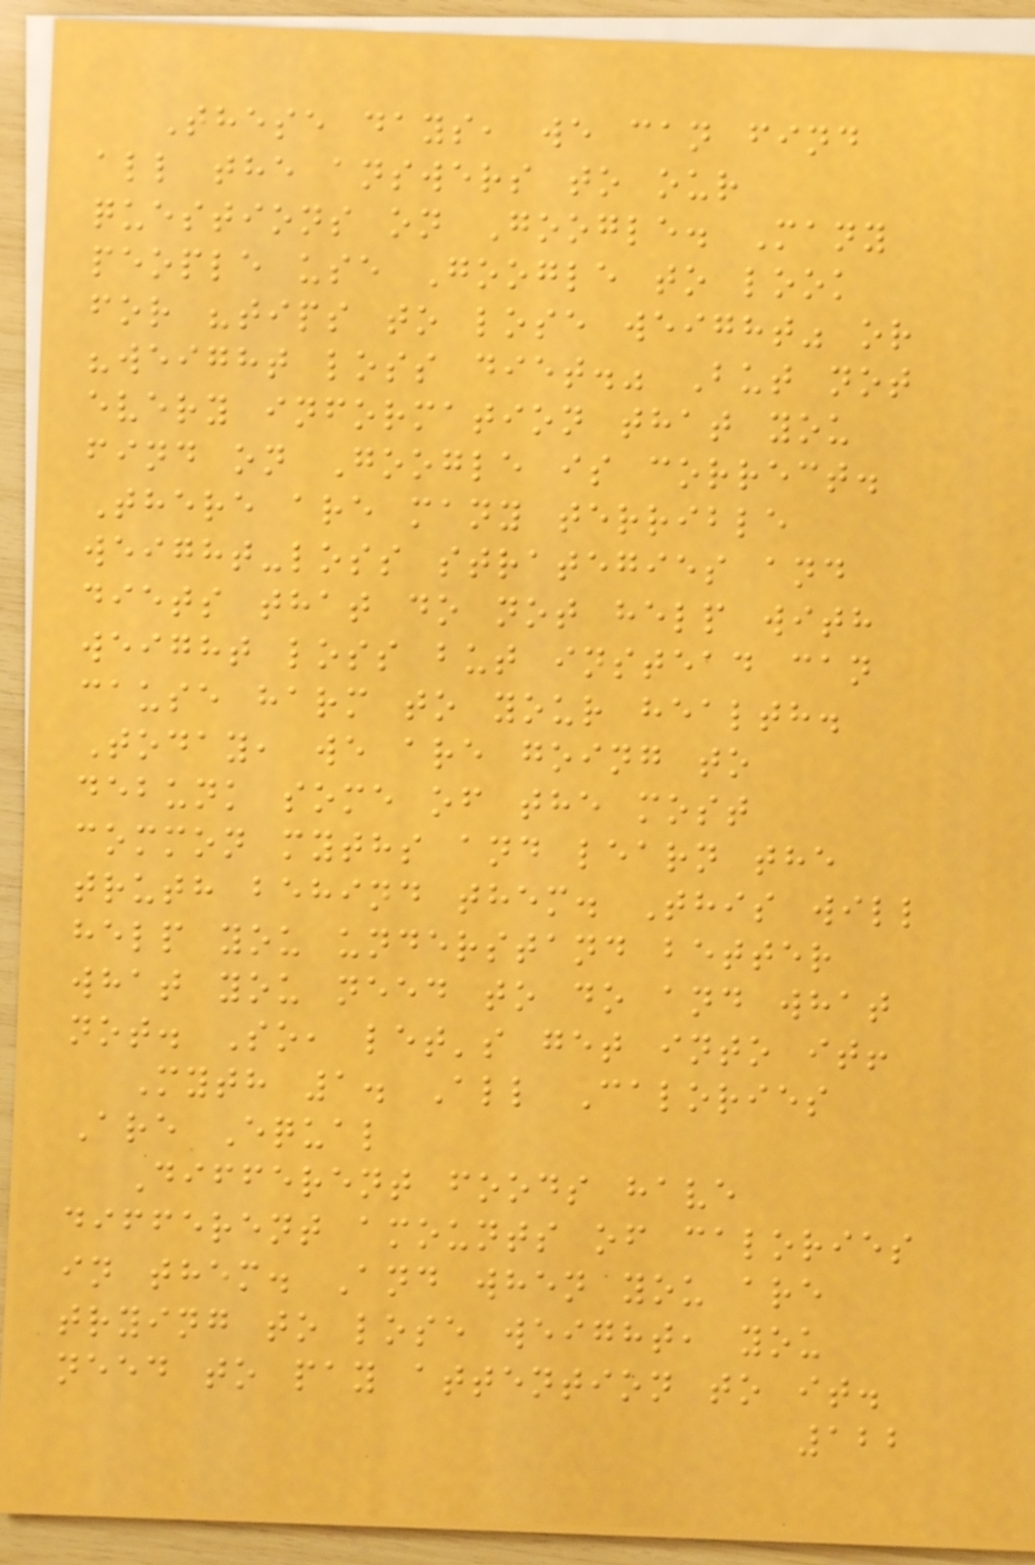These days, we can find
all the answers to our
questions on Google. Many
people use Google to look
for "tips to lose weight" or
"weight loss diet." But not
every information that you
find on Google is correct.
There are many terrible
weight-loss strategies and
diets that do not help with
weight loss but instead can
cause harm to your health.
Today, we are going to
debunk some of the most
common myths and learn the
truth behind them. This will
help you understand better
what you need to do and what
not. So, let's get into it!
Myth 1. All Calories
Are Equal
Different foods have
different amounts of calories
in them. And when you are
trying to lose weight, you
need to pay attention to it.
122
